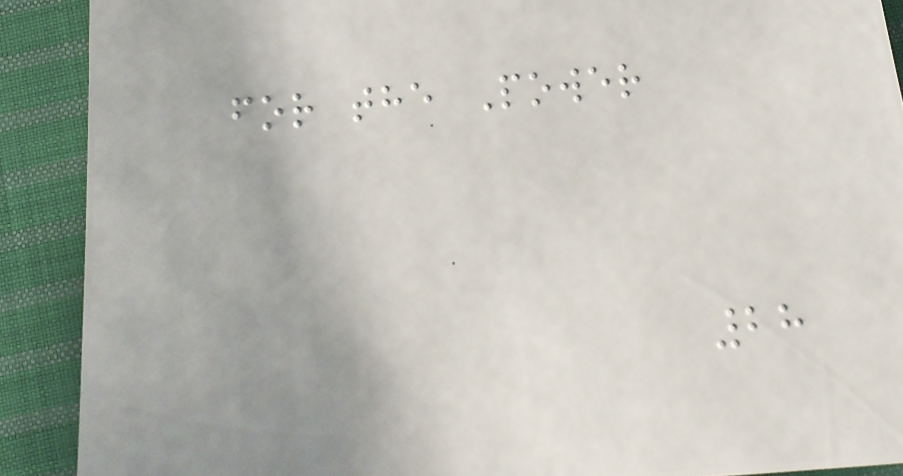for the Power
28
